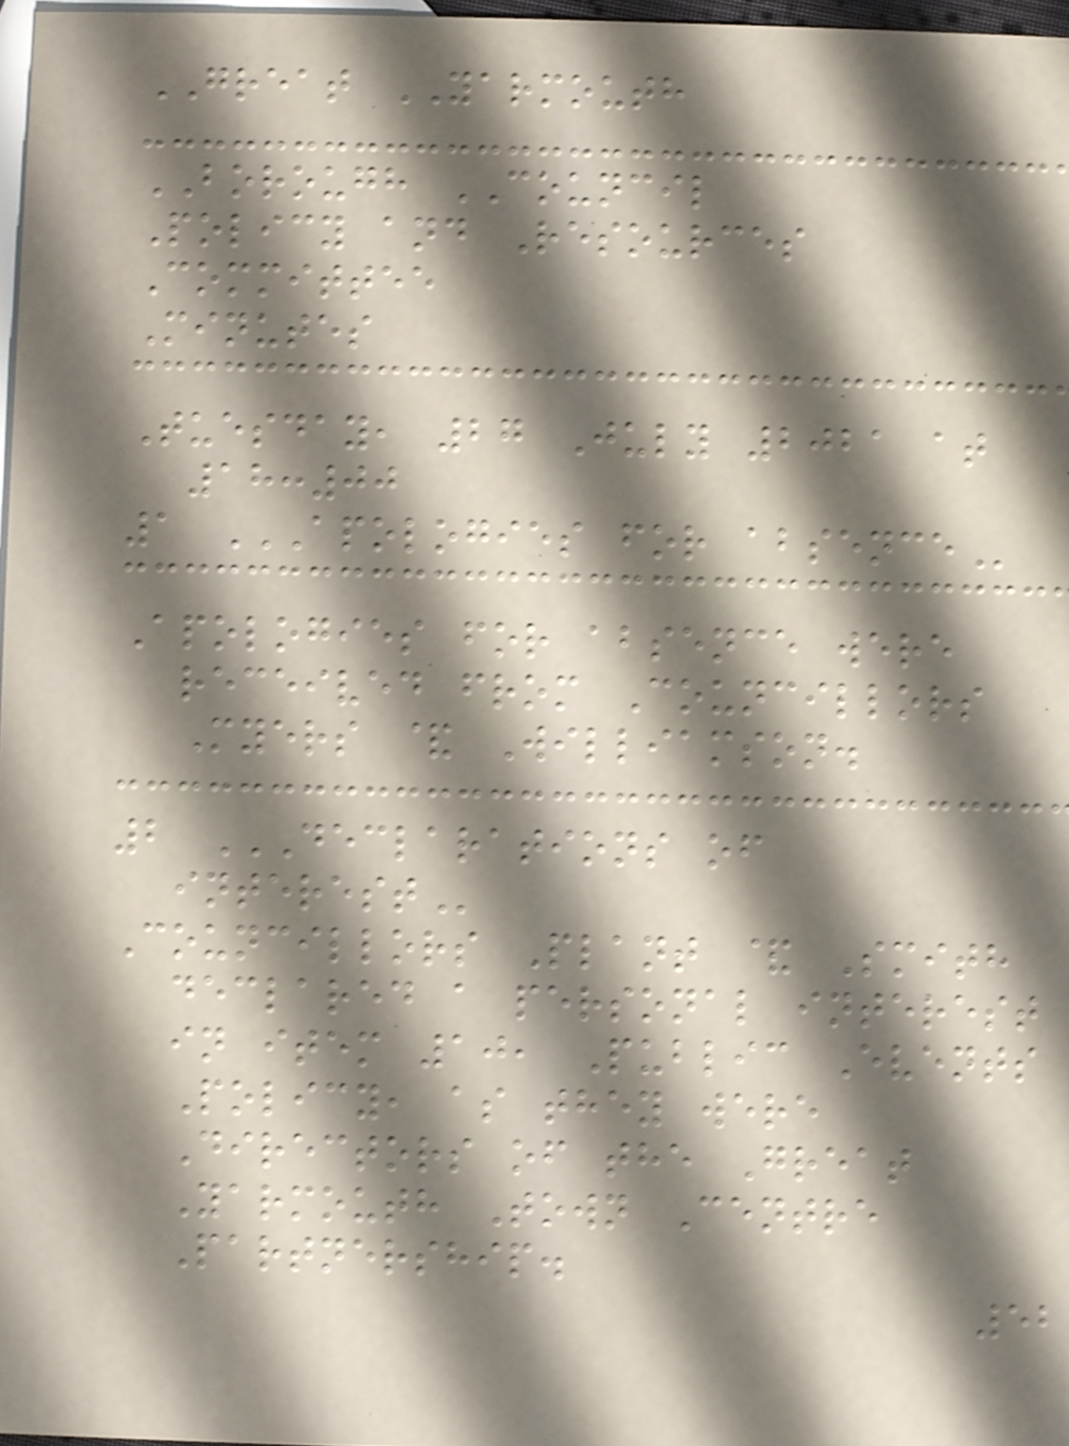GREAT YARMOUTH
BOROUGH COUNCIL
Policy and Resources
Committee
Minutes
Tuesday, 27 July 2021 at
18:00
1 APOLOGIES FOR ABSENCE
Apologies for absence were
received from Councillors
Myers & Williamson.
2 DECLARATIONS OF
INTEREST
Councillors Plant & Smith
declared a personal interest
in item 10, Public Events
Policy, as they were
Directors of the Great
Yarmouth Town Centre
Partnership.
52
